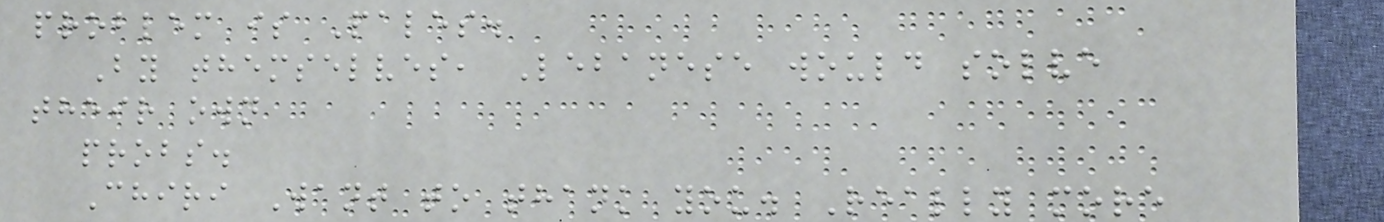problem is Pales.
By themselves, Lebanese would solve
their own
probs.
Chiri Want to thank you. Really more
